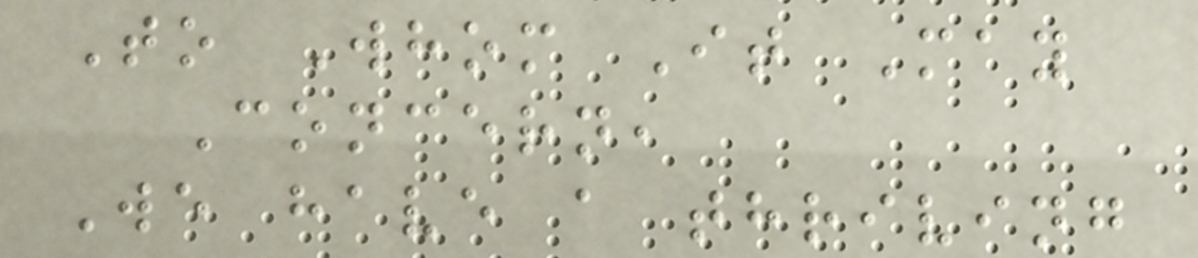To Whom It May
Concern,
We have a thriving
